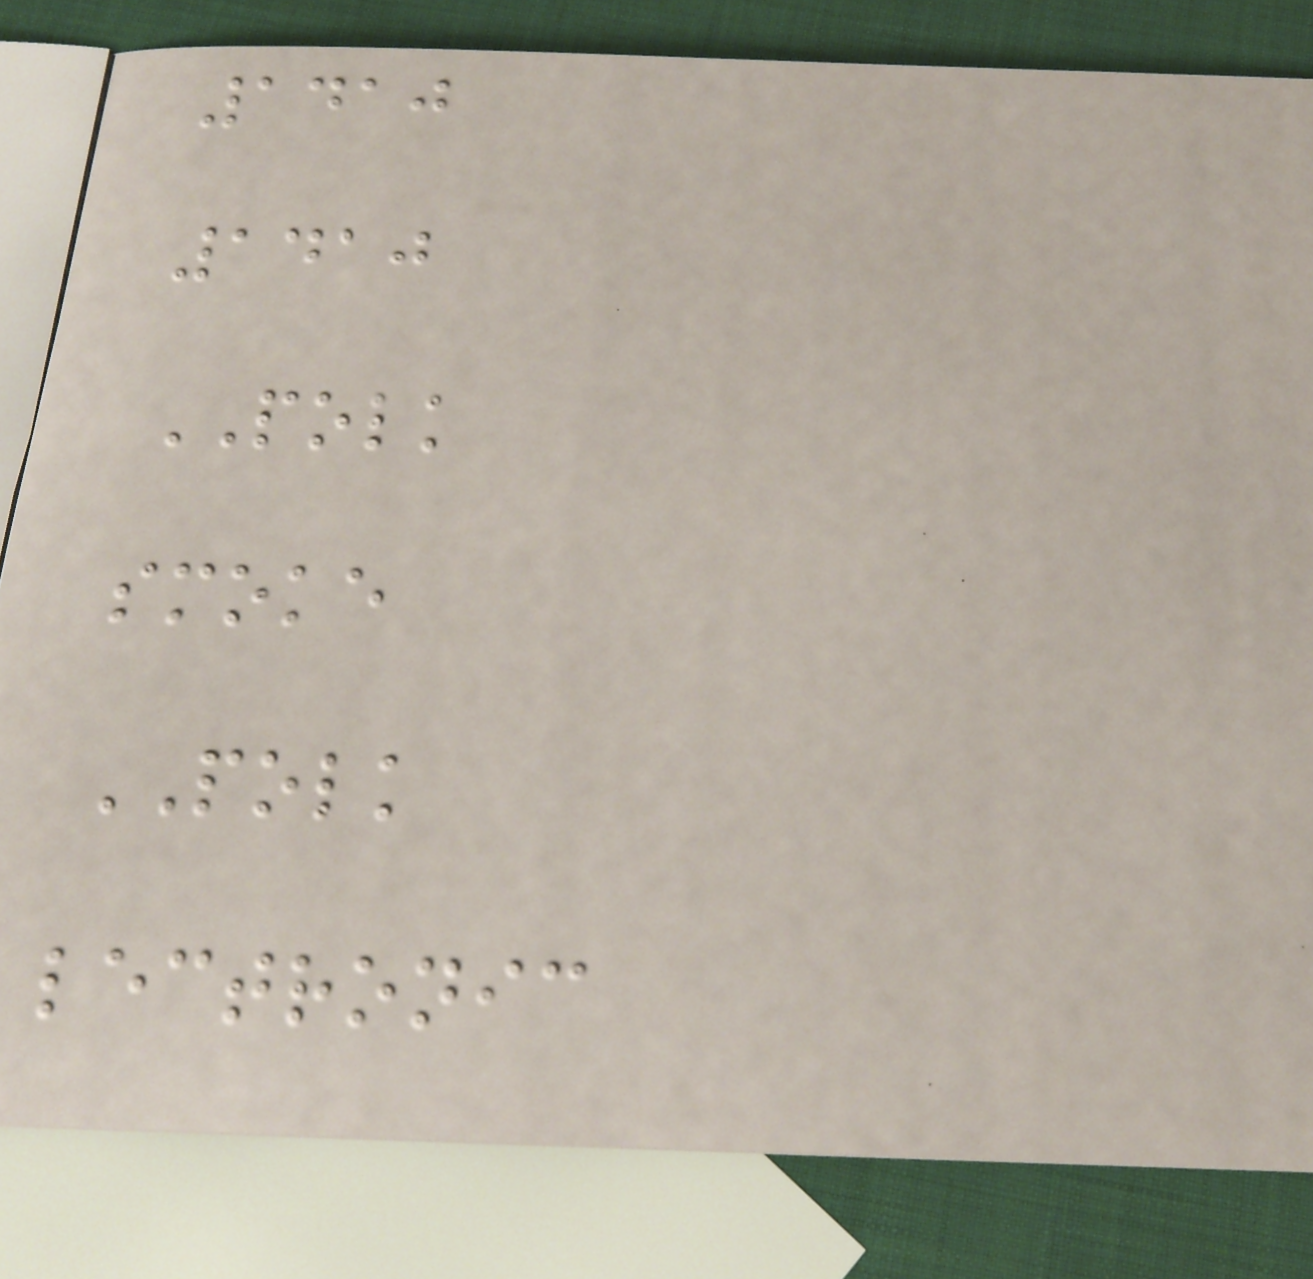1410
1410
POLK
smoke
POLK
lectronic
